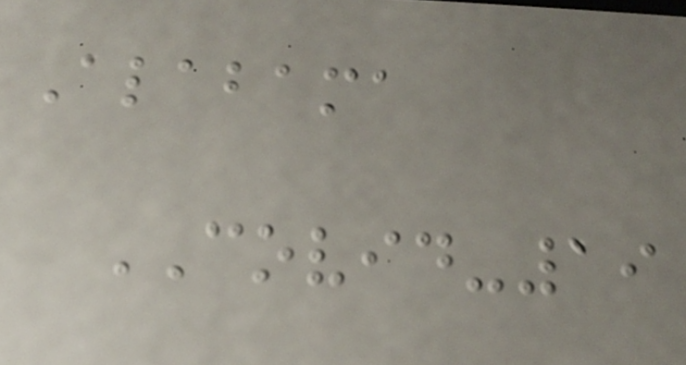Alabama
COVID-19
